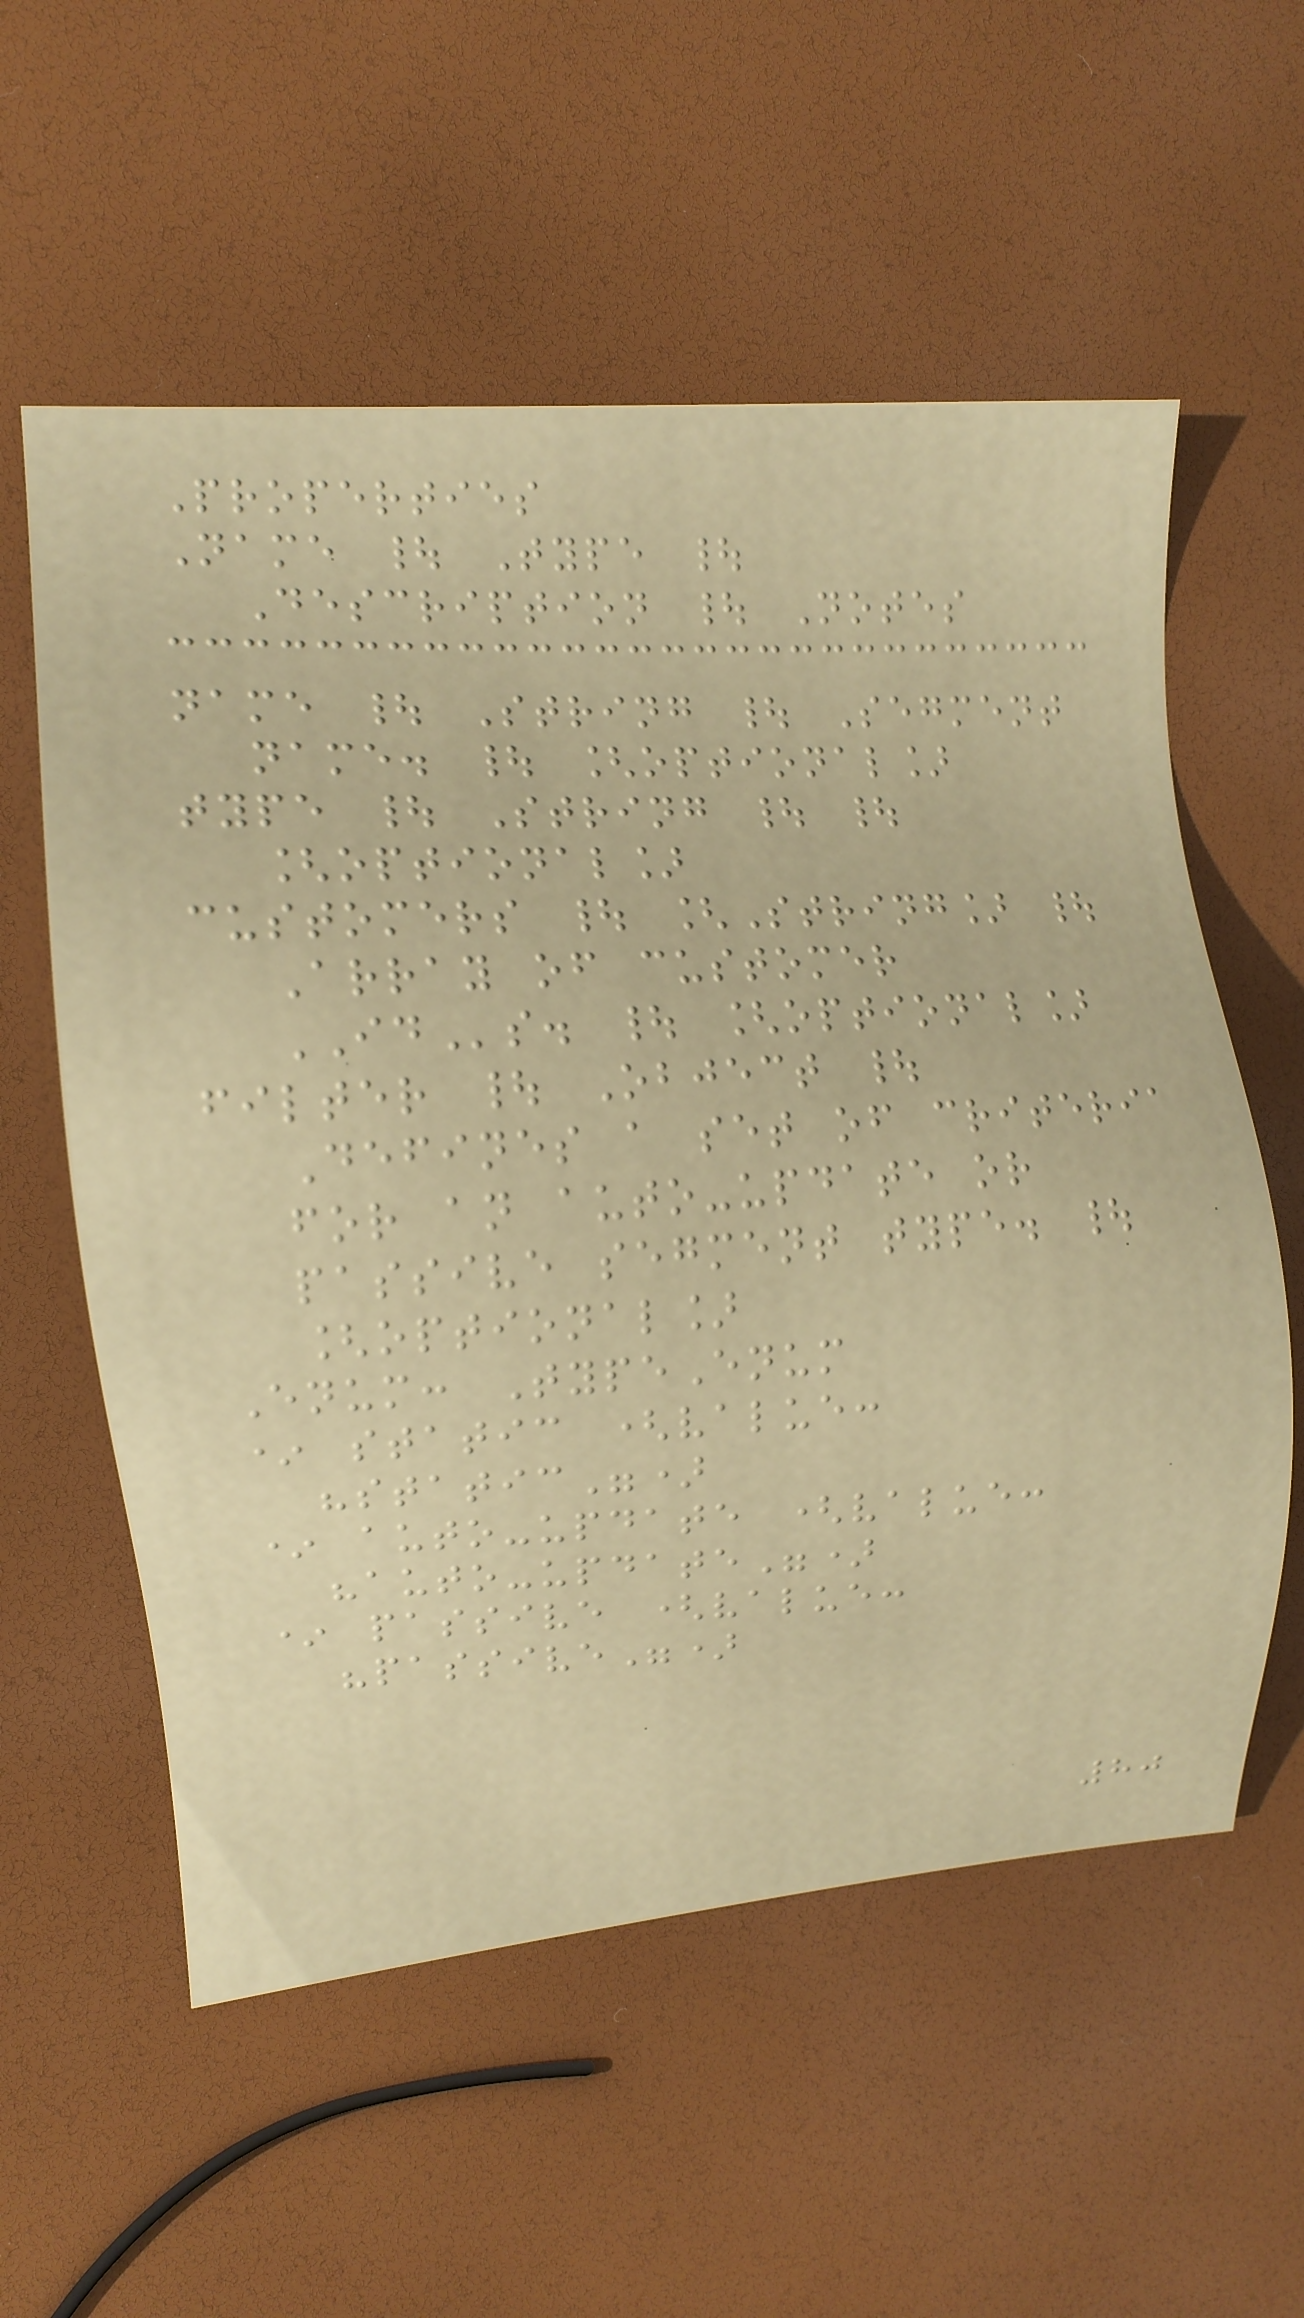Properties
Name | Type |
Description | Notes
name | String | Segment
name. | [optional]
type | String | |
[optional]
customers | [String] |
Array of customer
IDs. | [optional]
filter | Object |
Defines a set of criteria
for an auto-update or
passive segment type. |
[optional]
Enum: TypeEnum
* static (value:
"static")
* auto-update (value:
"auto-update")
* passive (value:
"passive")
80
